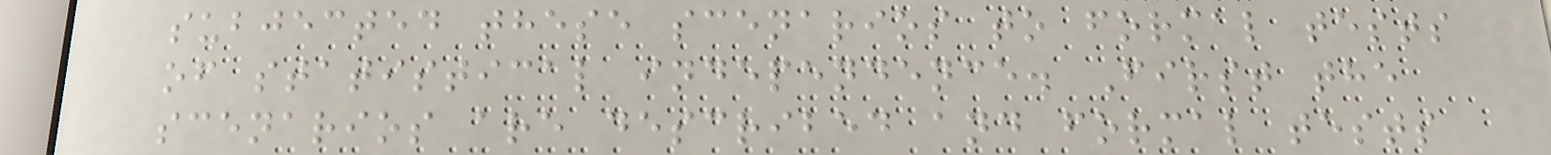subjected these scenarios to formal tests
of statistical independence. First the
scenarios are described and formal tests
